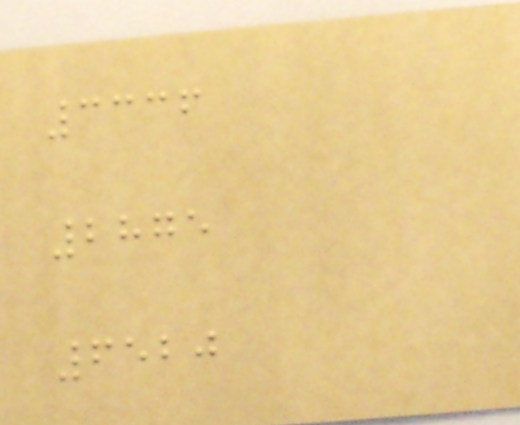3336
2875
6520
